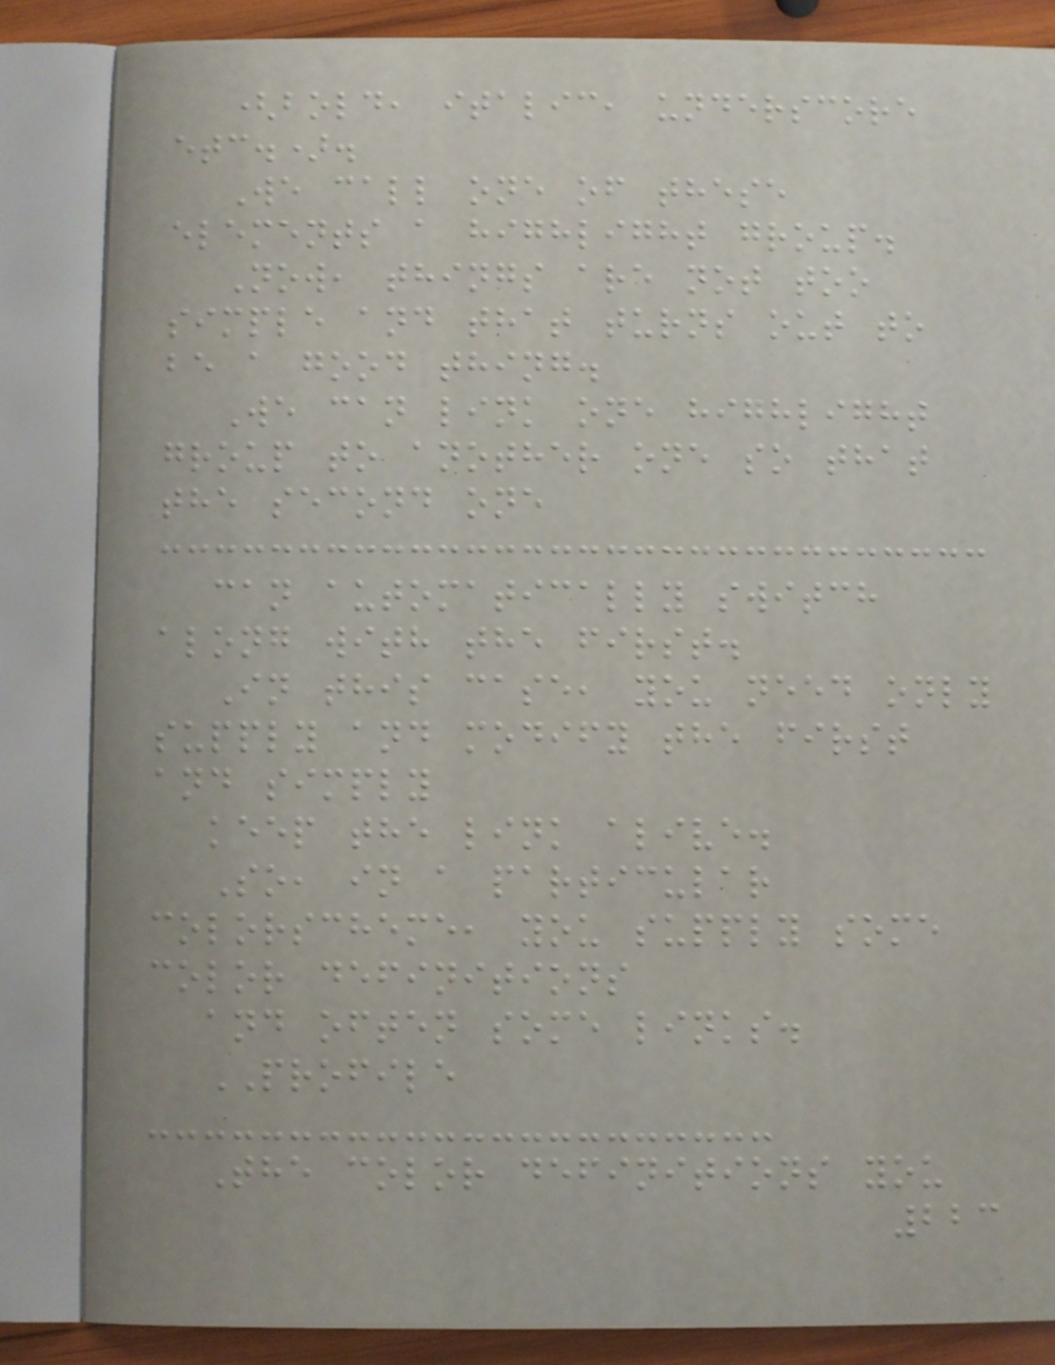(bold, italic, underscore
etc.).
We call one of these
elements a highlight group.
Now, things are not too
simple and that turns out to
be a good thing.
We can link one highlight
group to another one so that
the second one
can automatically switch
along with the first.
In this case, you need only
supply and modify the first
and simply
keep the link alive.
So, in a particular
colorscheme, you supply some
color definitions
and often some links.
PROFILE
The color definitions you
223
